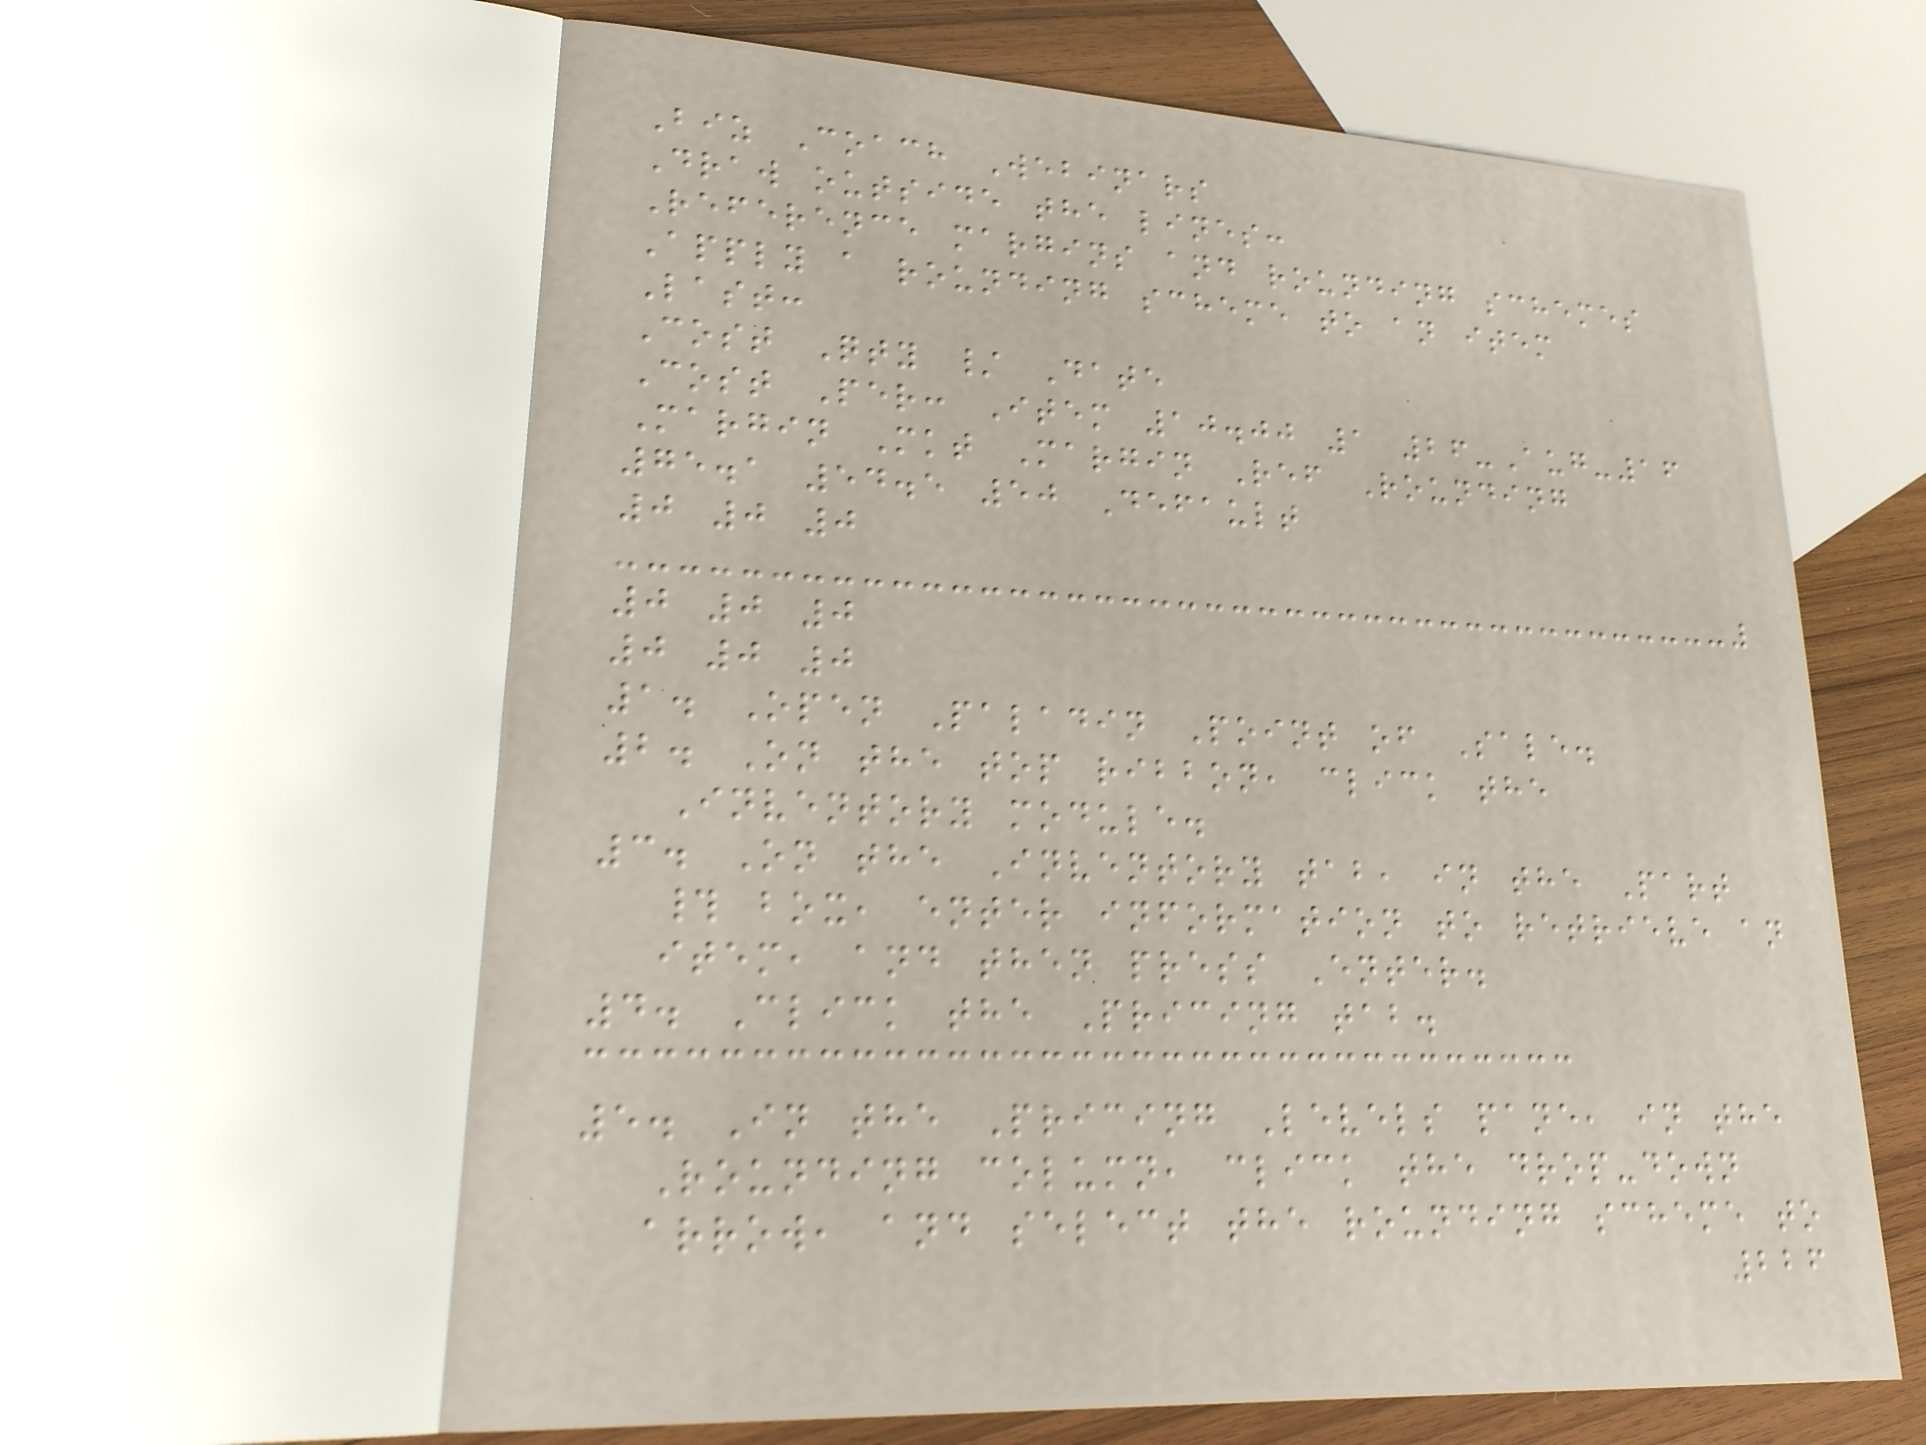Biz Coach Webinars
Draw outside the lines:
Reference margins and rounding schemes
Apply a rounding scheme to an item
Last:
Cost Qty / Date
Cost Per: Item 10.00 1 26-Aug-16
Margin Mkt Margin Ref Rounding
75.1 54.5 50 Default
0 0 0
0 0 0
0 0 0
1. Open Paladin Point of Sale.
2. On the top ribbon, click the
Inventory module.
3. On the Inventory tab, in the Part
# box, enter information to retrieve an
item, and then press Enter.
4. Click the Pricing tab.
5. In the Pricing Levels pane, in the
Rounding column, click the drop-down
arrow, and select the rounding scheme to
226
